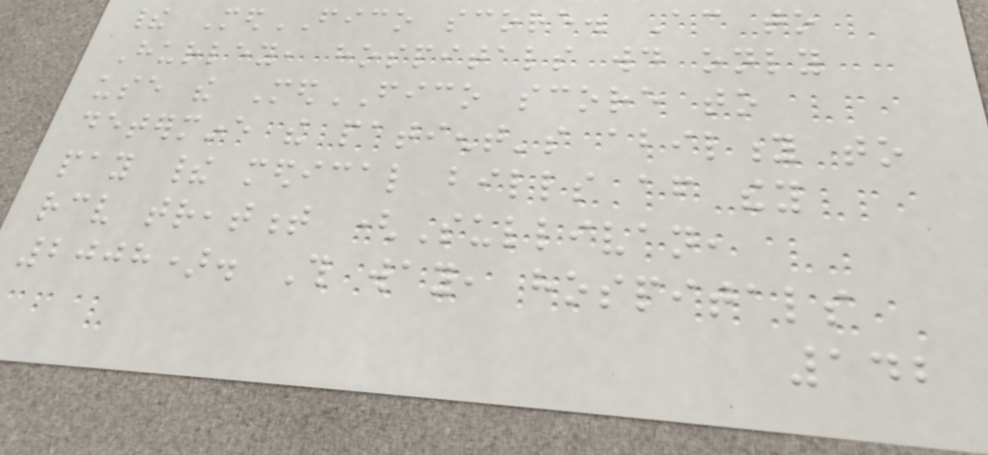their MedFICO score. According to
Hurley, hospitals would only
use the MedFICO score to
determine the patient's ability to
pay their medical bills after they
receive treatment (Sullivan,
2008). This way, hospitals
142
